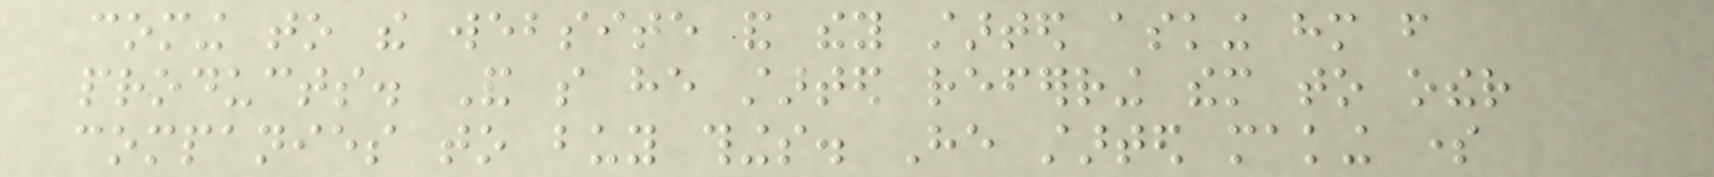coming to the website and they started asking him from
products. And so he started referring them to other
companies to buy things. He started making some
